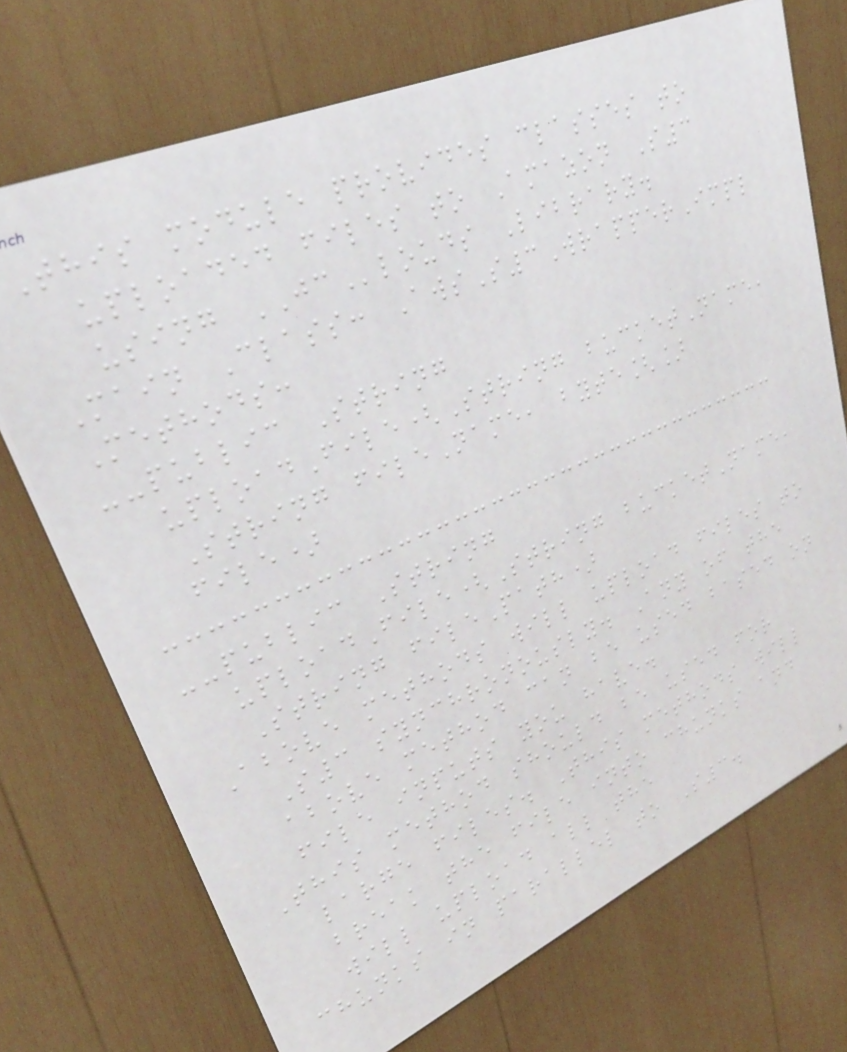This module provides classes to
uploaded files to Amazon S3
using JClouds Library.
Main Class: AwsS3WrapperImpl
Methods:
--public String
uploadFile(String bucketName,
String fileName, byte[]
file)
--public String
uploadFile(String bucketName,
String filePath)
Above methods will upload files to
S3 synchronously. Any of the
above method can be used based on
file inputs you have.
This method should be used for
large files. This methods will
break the file into chunks and
will upload all the
chunks in parallel to S3.
